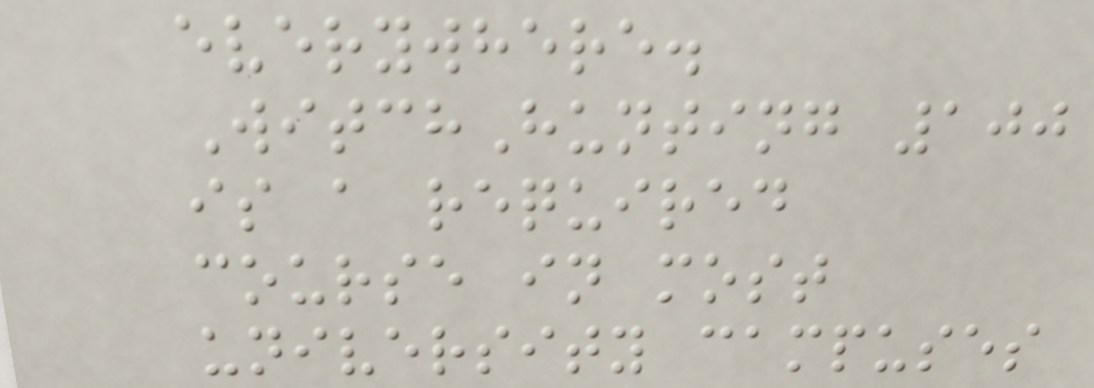everywhere.
WitchHunting 100
is a required
course in most
university campuses
